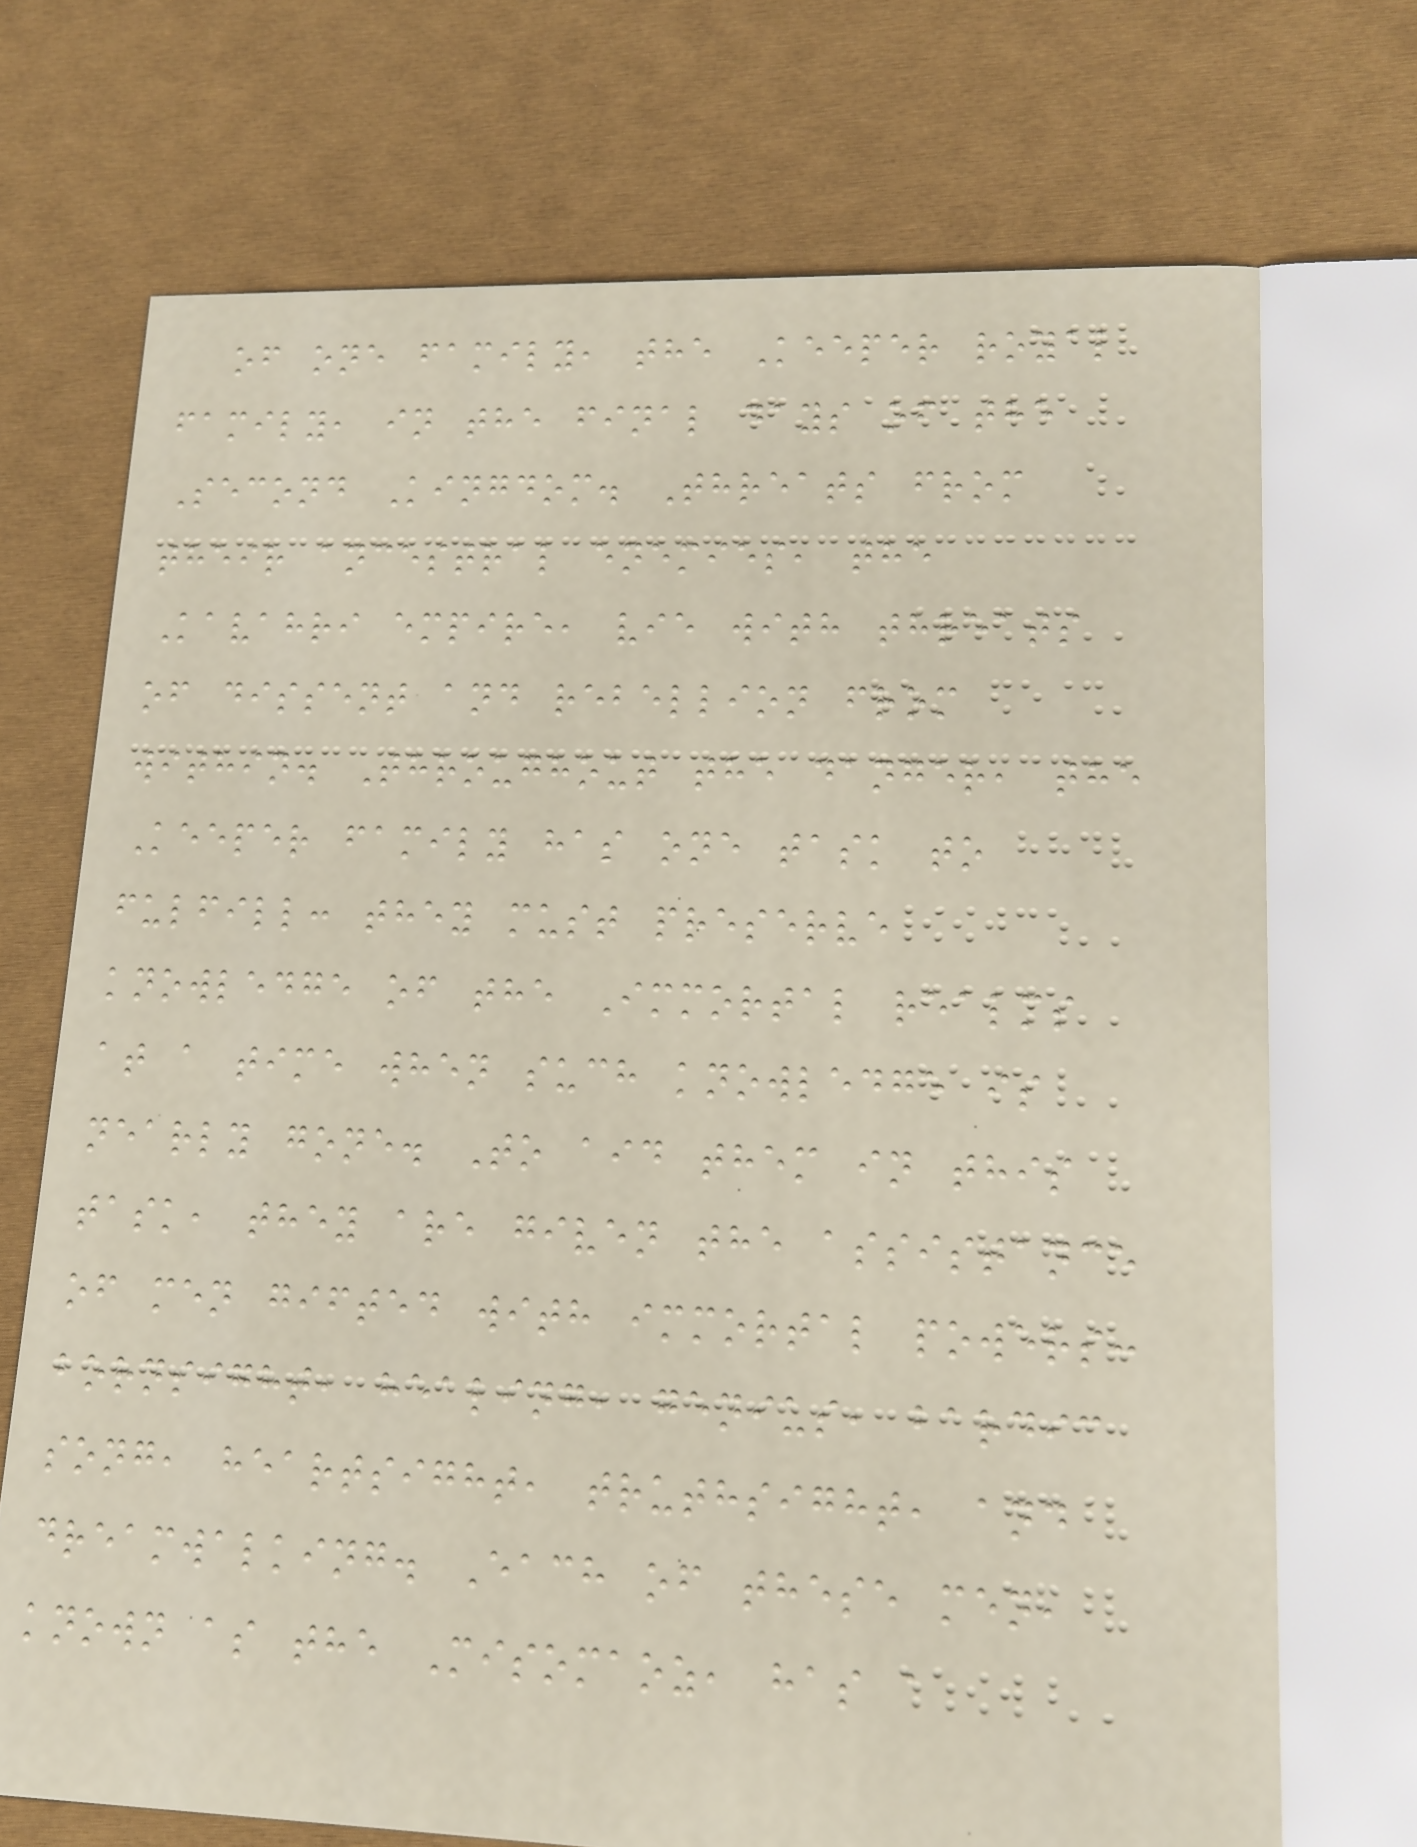of one family, the Keeper royal
family, in the final days of the
Second Kingdom. Threats from
their ancestral enemies, the
Kavahri empire, vie with threats
of dissent and rebellion from
within. Throughout the danger, the
Keeper family has one task to
fulfill: they must preserve
knowledge of the Immortal realms
at a time when such knowledge is
nearly gone. To aid them in this
task, they are given the assistance
of men gifted with immortal powers:
bornsight, healing, genius, bardic
song, heartsight, truthsight, and
dreamwalking. Each of these men,
known as the Misomaoz, has a
